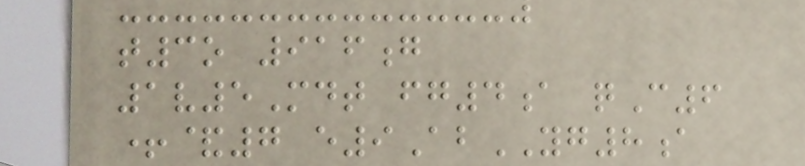t3o 916g
1v5Mdt fg4a qC6
+&7 e9AbYG8a
